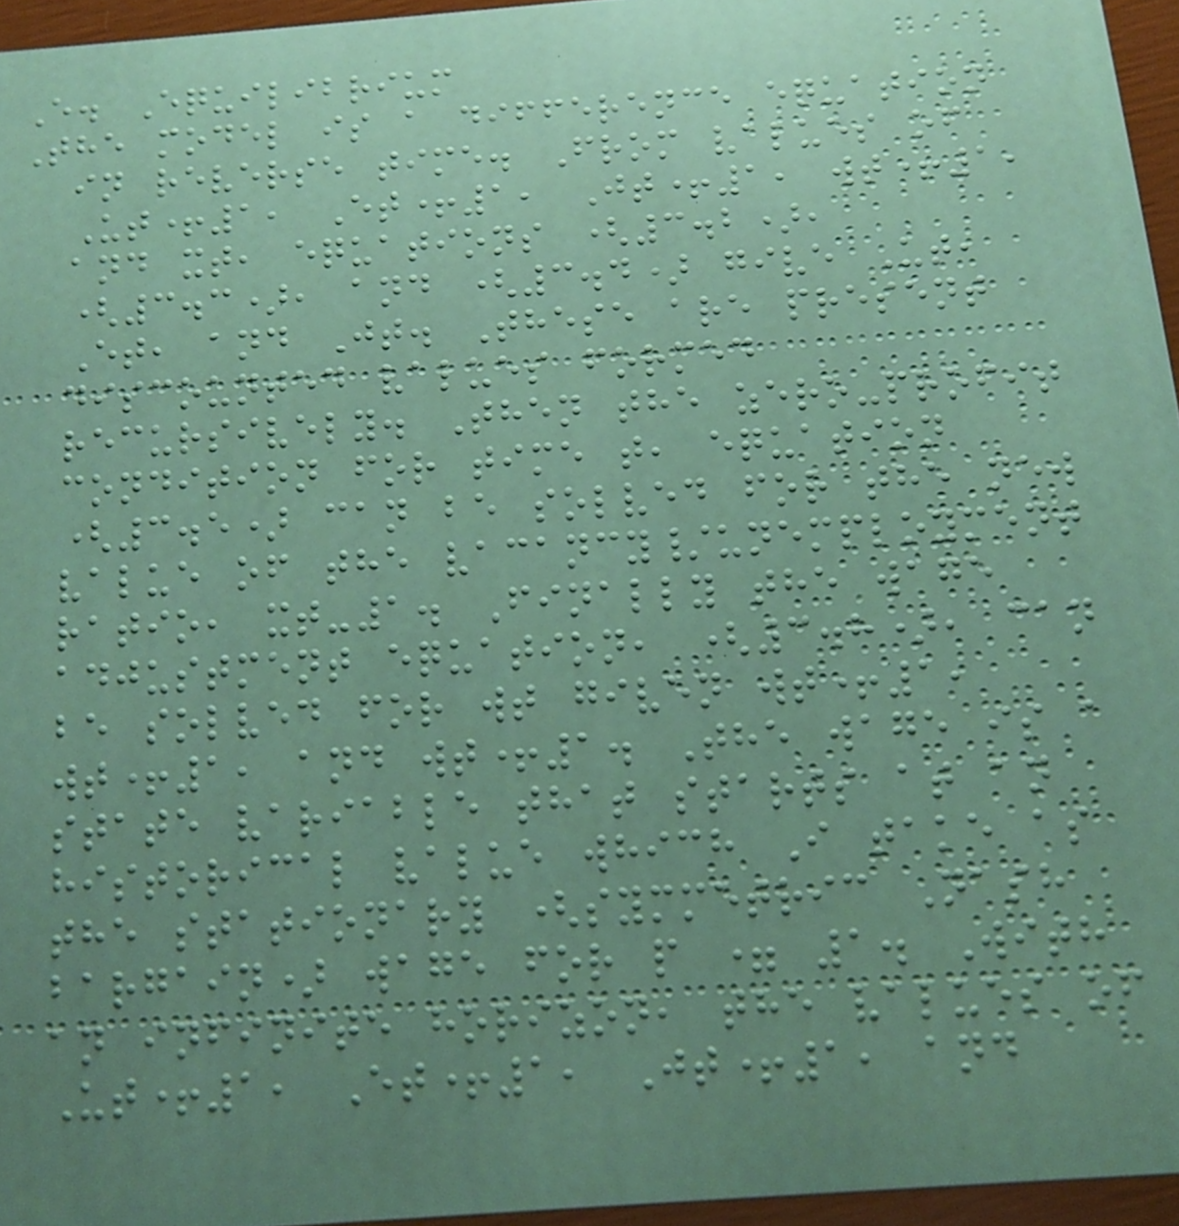E. Equilibrium
The model is a difference equation
in reverse time. From values of
Ut+1, Et+1, Jt+1, wt+1,
and xt, equations (3.2),
(3.3), and (3.4) give Ut,
Et, and Jt. These are present
discounted values formed
recursively. Then the zero-profit
condition for time t, equation
(3.5) can be solved for the new
value of the vacancy/unemployment
ratio, xt-1. Finally the wage
adjustment equation, (3.8), can
be solved for wt given wt+1,
wt+1, and wt+1. The wage is a
state variable that starts at an
historical value which I take as
the stationary (symmetric Nash
bargain) wage for p = 1. With
an infinite horizon, the values of
Ut+1, Et+1, Jt+1, and
